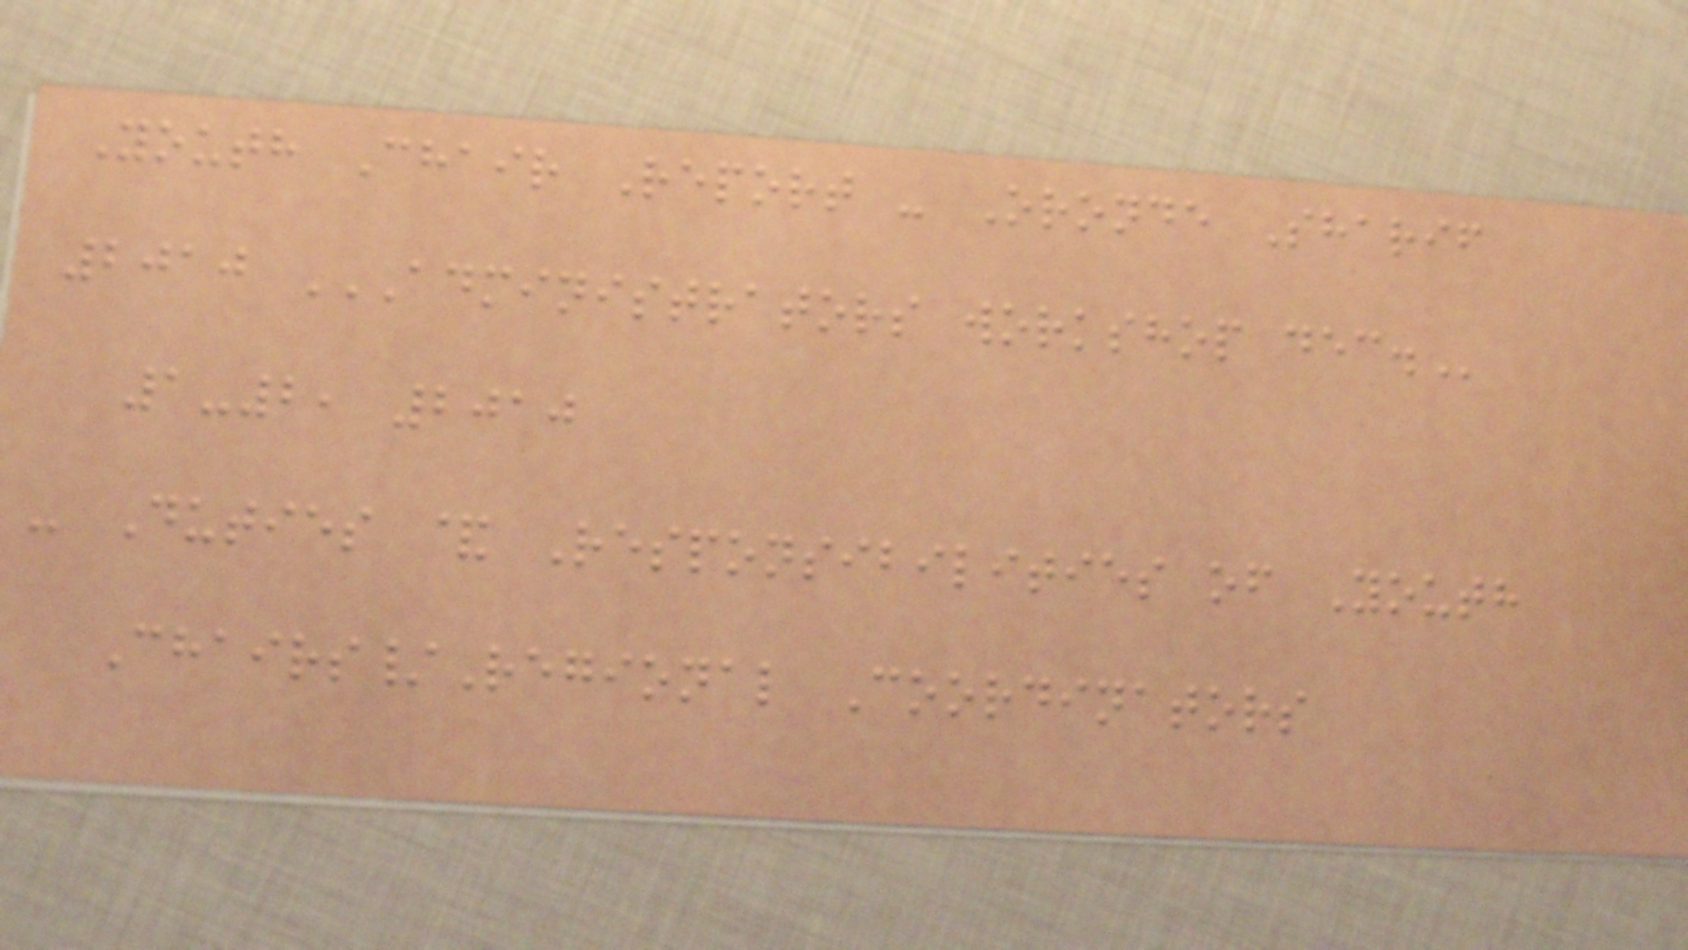Youth Chair Report - Oronde Sharif
2010 ADMINISTRATORS WORKSHOP DEC.
1-2, 2010
- Duties & Responsibilities of Youth
Chairs/Regional Coordinators
